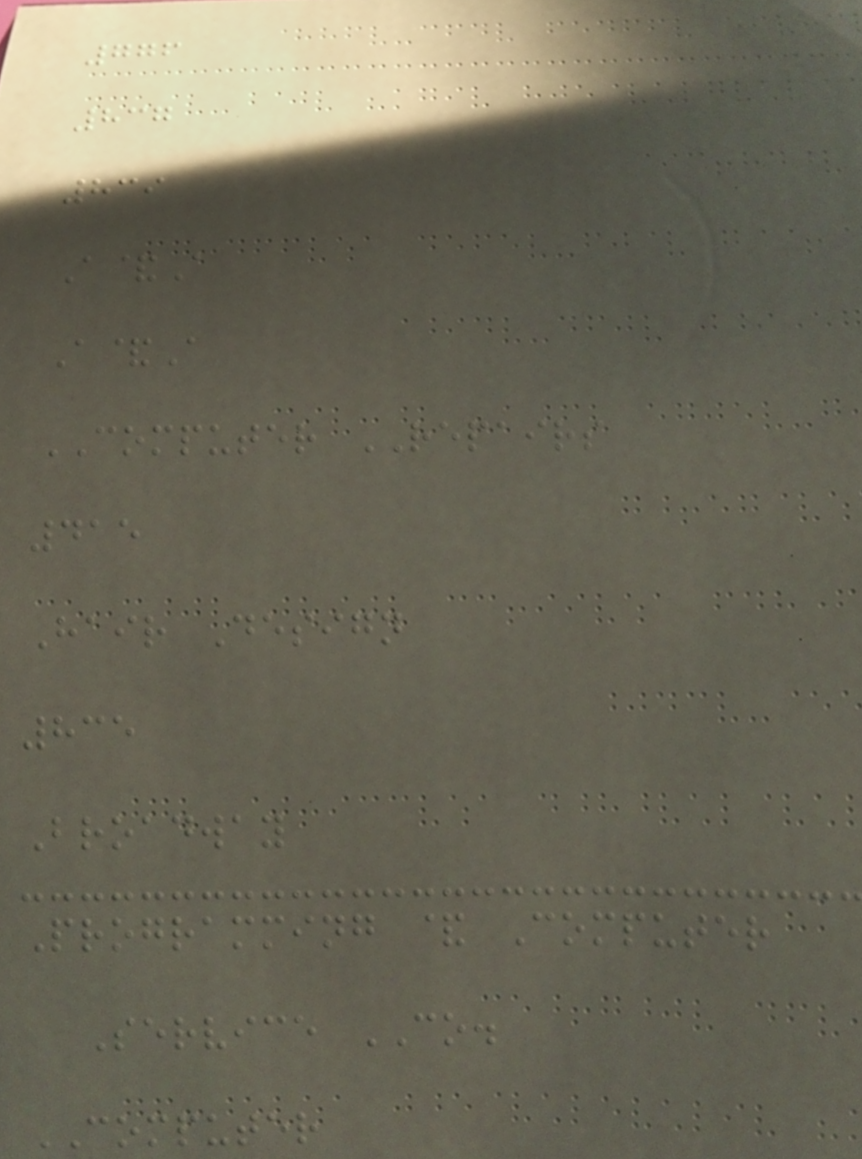776
837
839
A&A
A&A
COMPUTER REPAIRS
415
Hair Design
835
Broadway
Programming & Computer
Service CO.
COMPUTER
